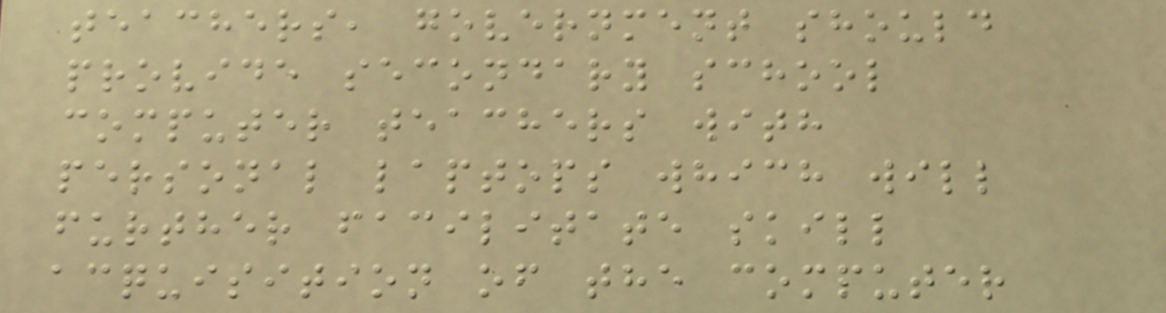teachers, government should
provide secondary school
computer teachers with
personal laptops which will
further facilitate skill
acquisition of the computer
